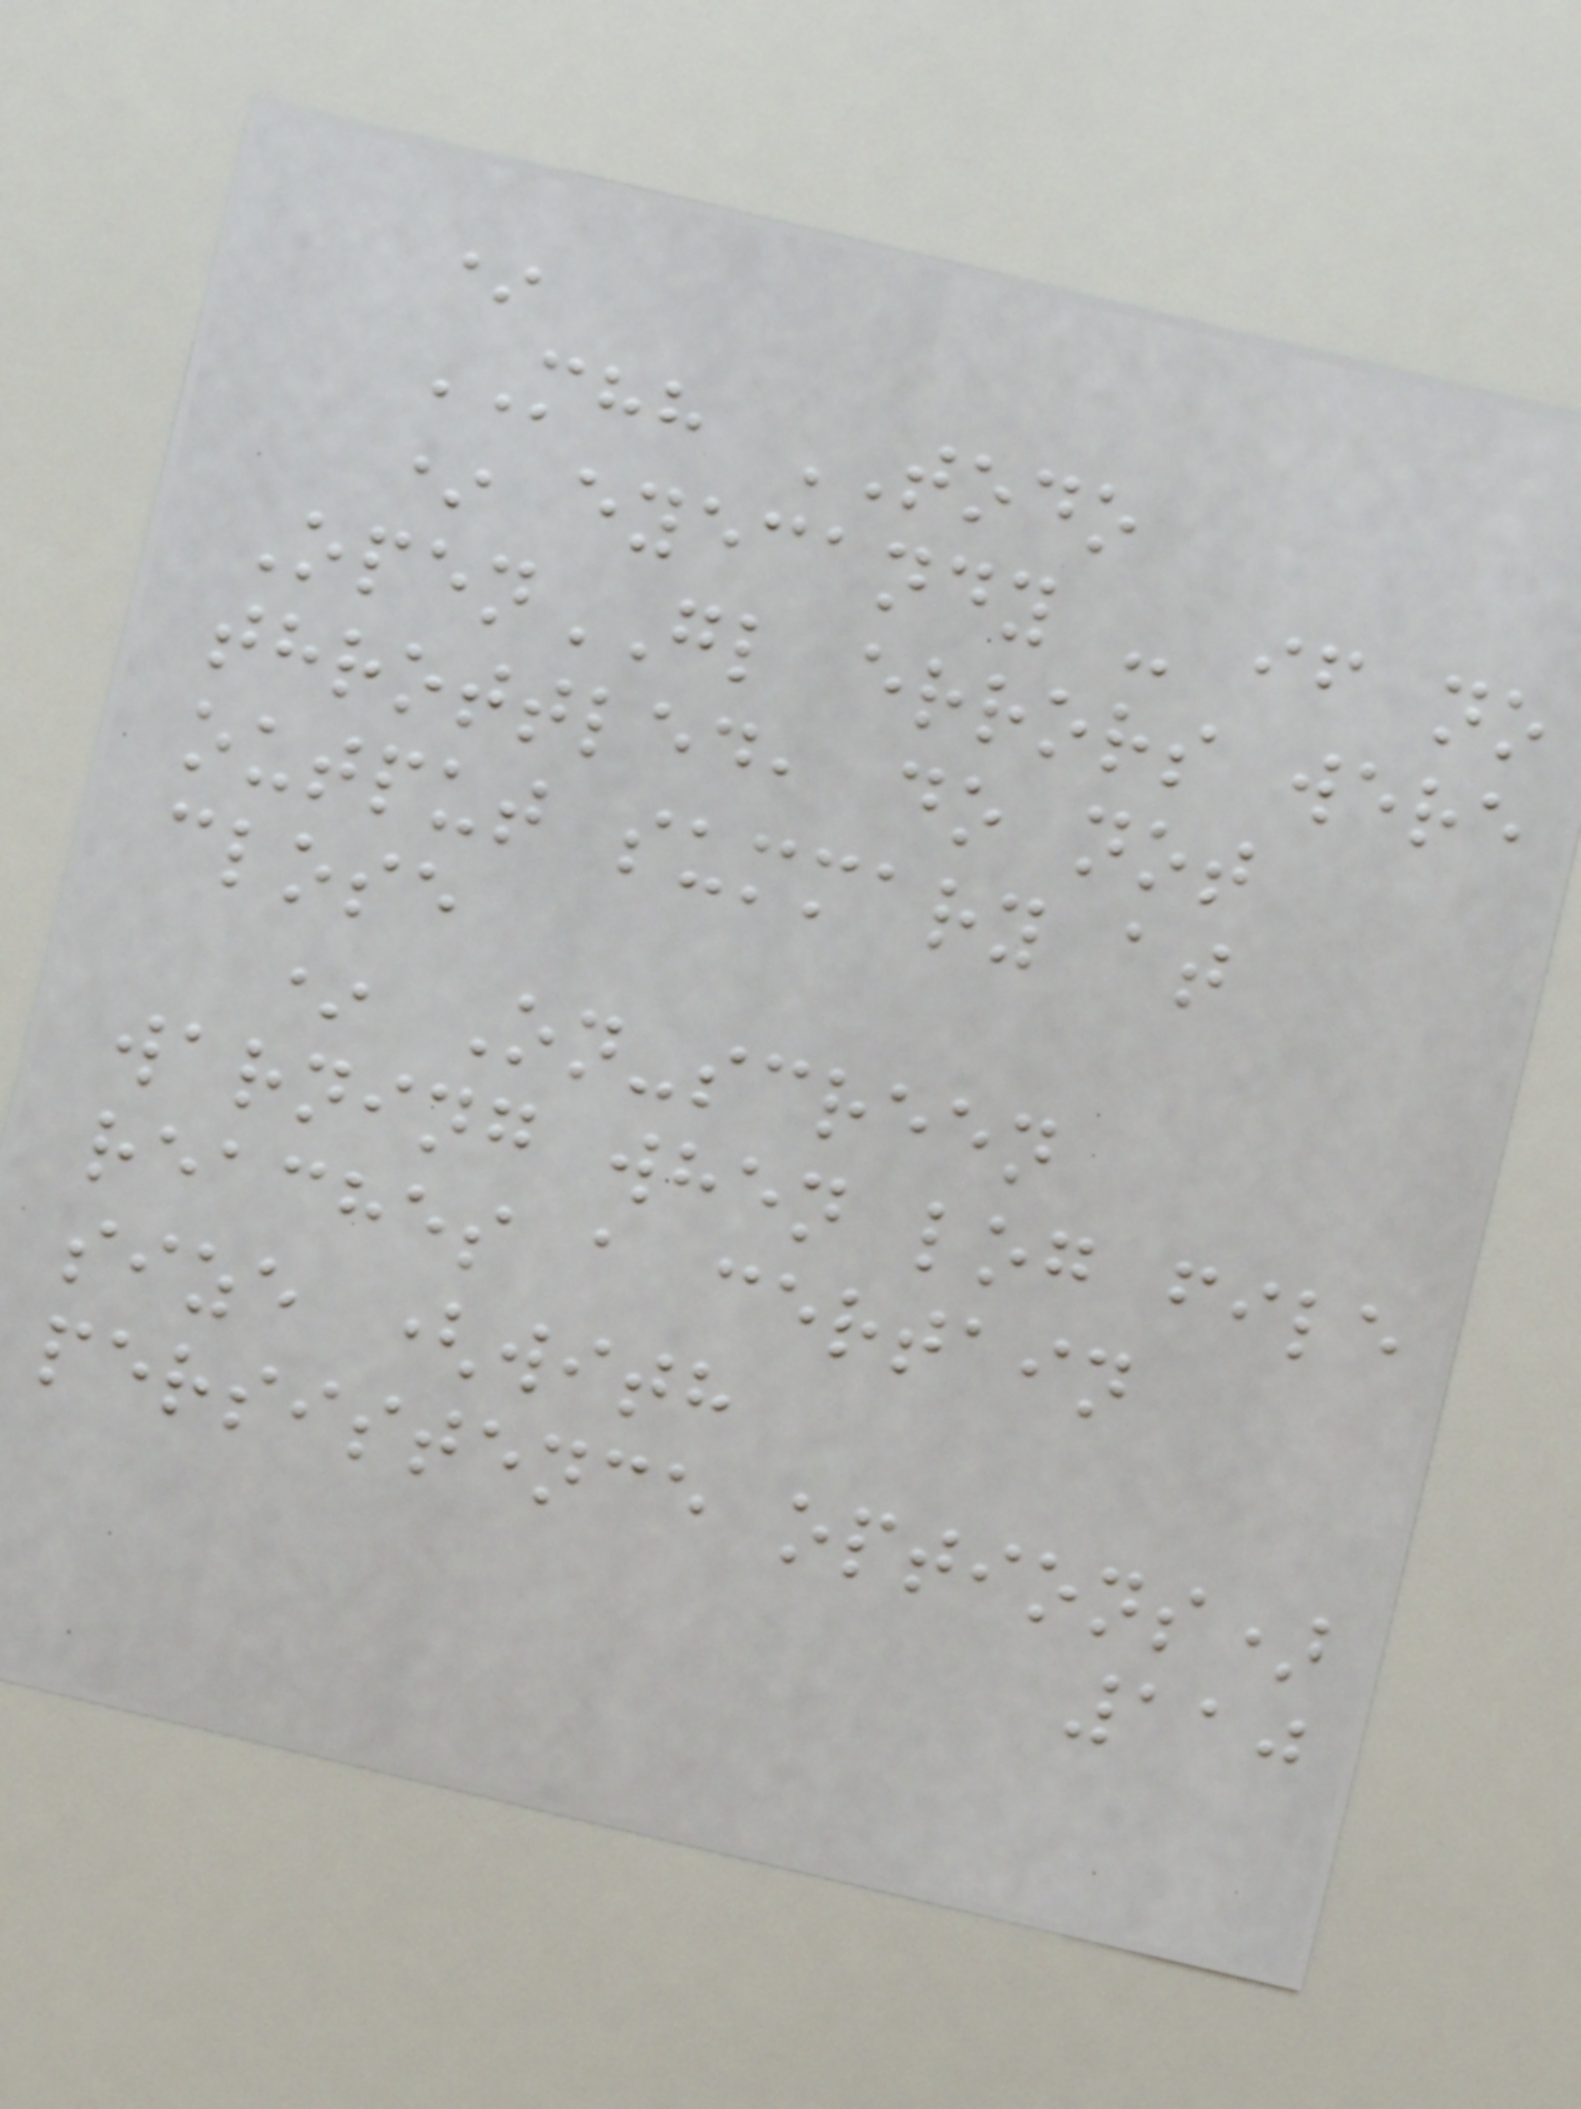*
MHH TODO
* eyecandy - if no
OpenGL errors were
throttled, do not
output summary at
close
* On-screen
warning when log file
reaches a certain
size (with
persistence options)
110
